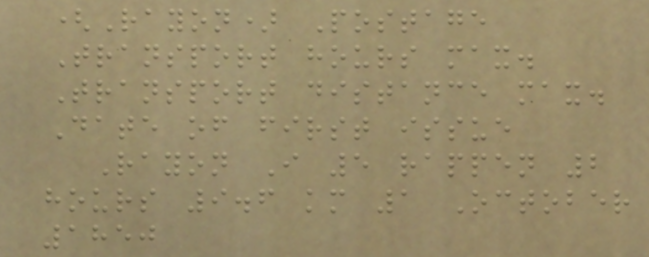(Rayon) Postage
Transport hours max.
Transport distance max.
Date of first issue
Rayon I 5 rappen 2
hours 9.6 km 1 October
1850
